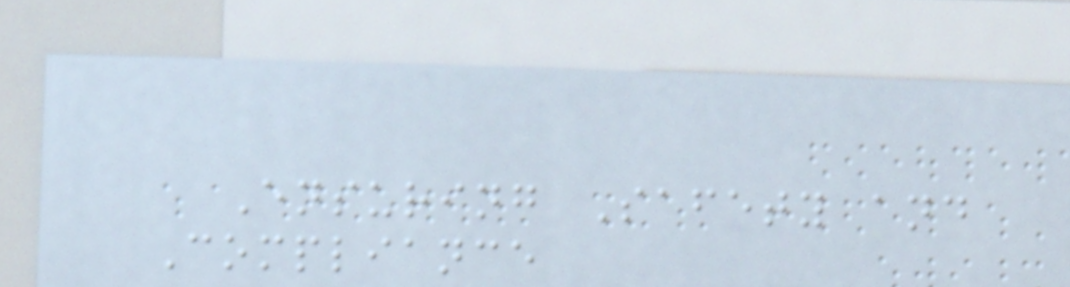Ensuring Safety and
Compliance
